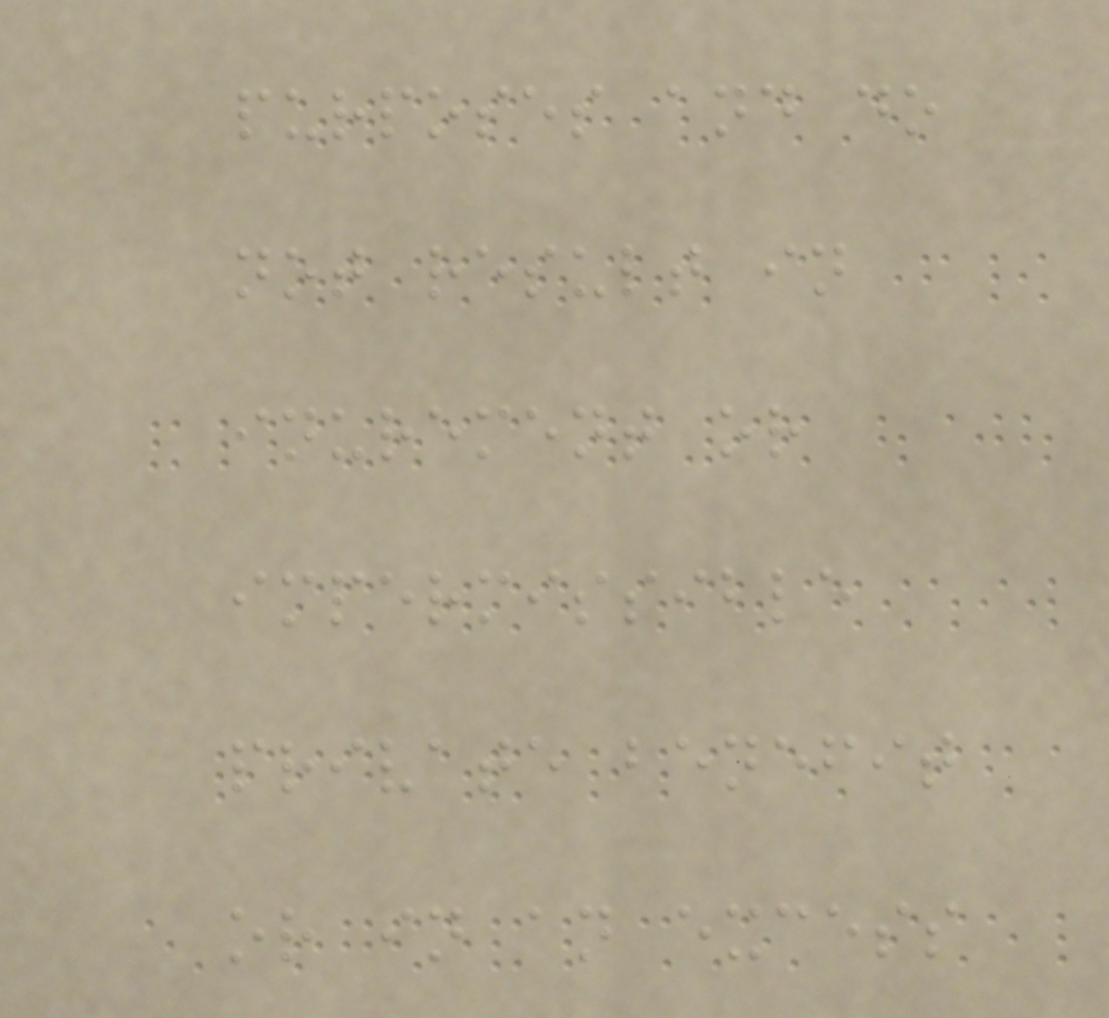purposes and do
not result in
inurement or
impermissible
private benefit
or in an excess
